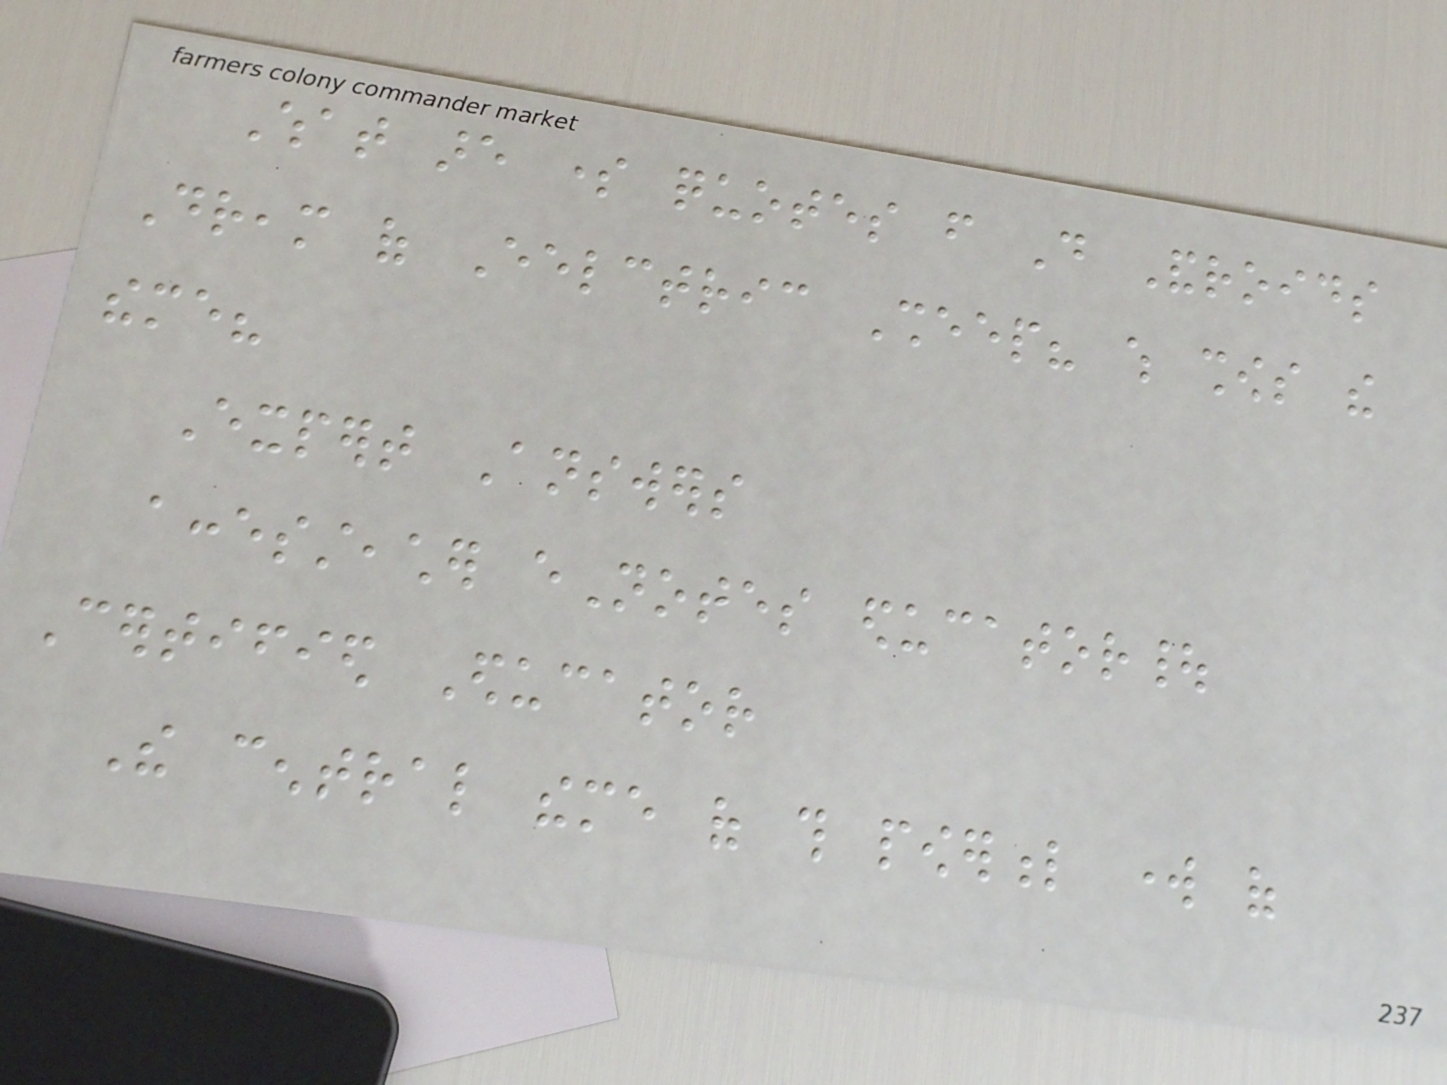What are some quotes from Do Androids
Dream of Eelctric Sheep? which shows the
theme?
Expert Answers
accessteacher eNotes educator|
Certified Educator
The central theme of this powerful work of
